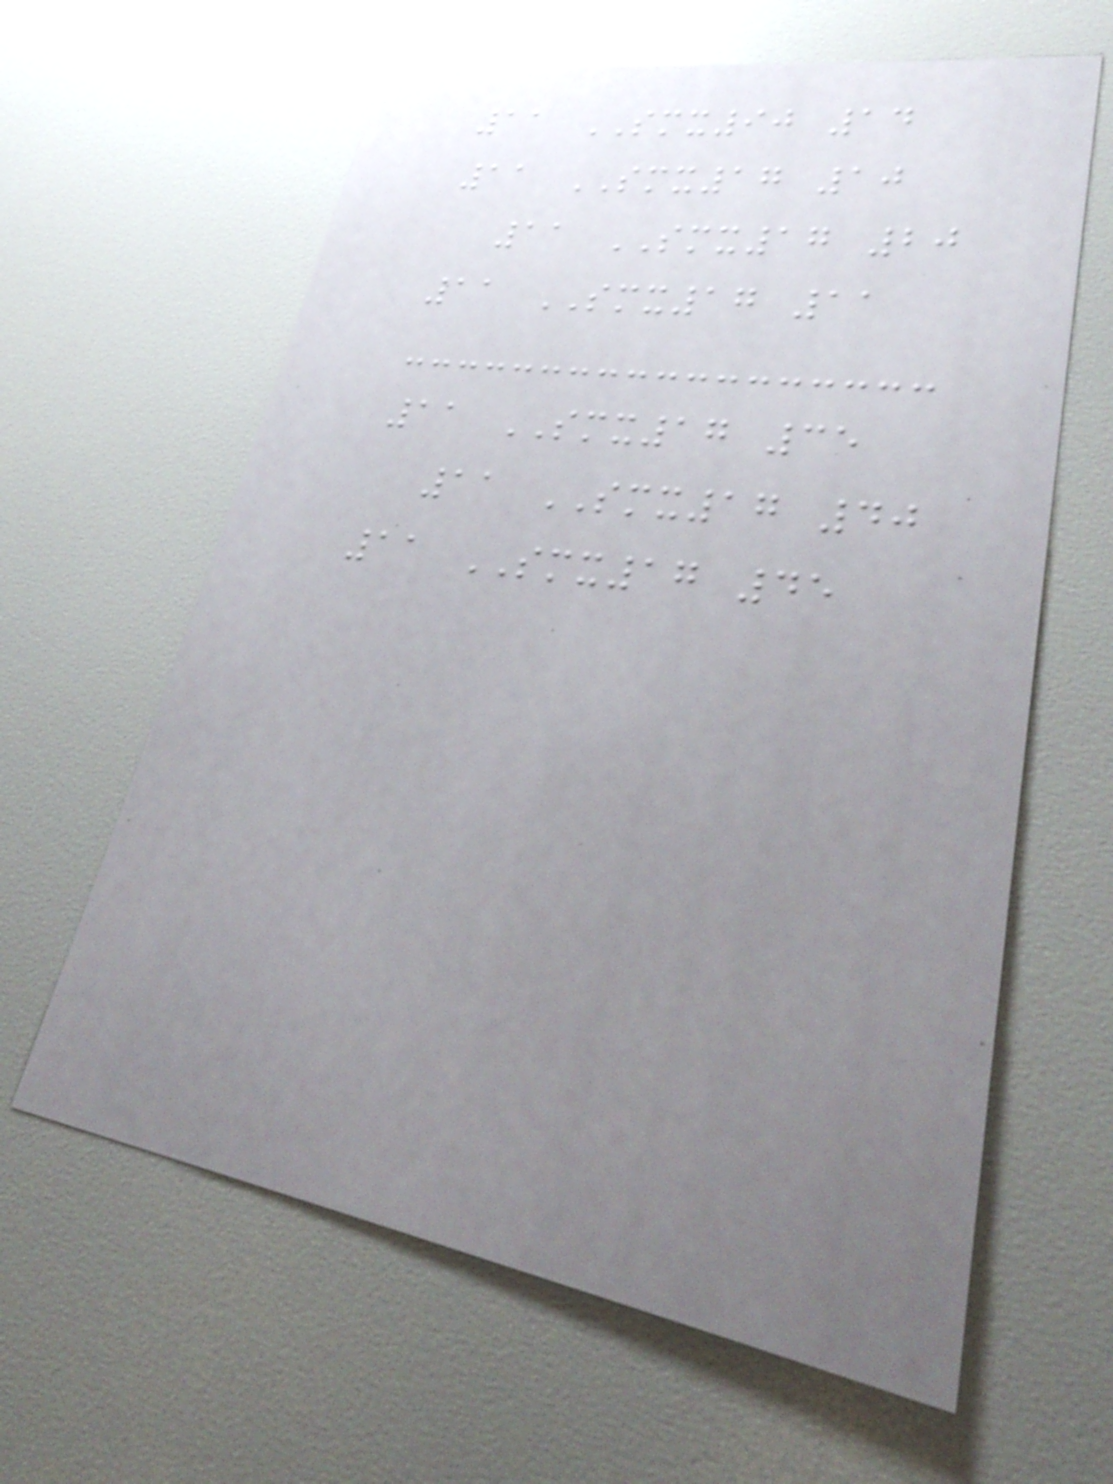11 SMX90 14
11 SMX17 10
11 SMX17 20
11 SMX17 11
11 SMX17 35
11 SMX17 40
11 SMX17 45
